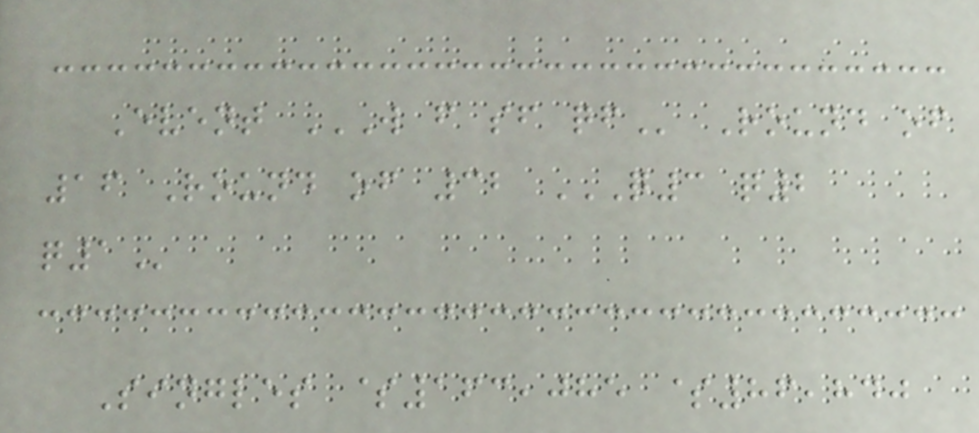Event W F SF QF Round of
16 Round of 32 Q3 Q2
Q1
Singles $163,085 $86,840
